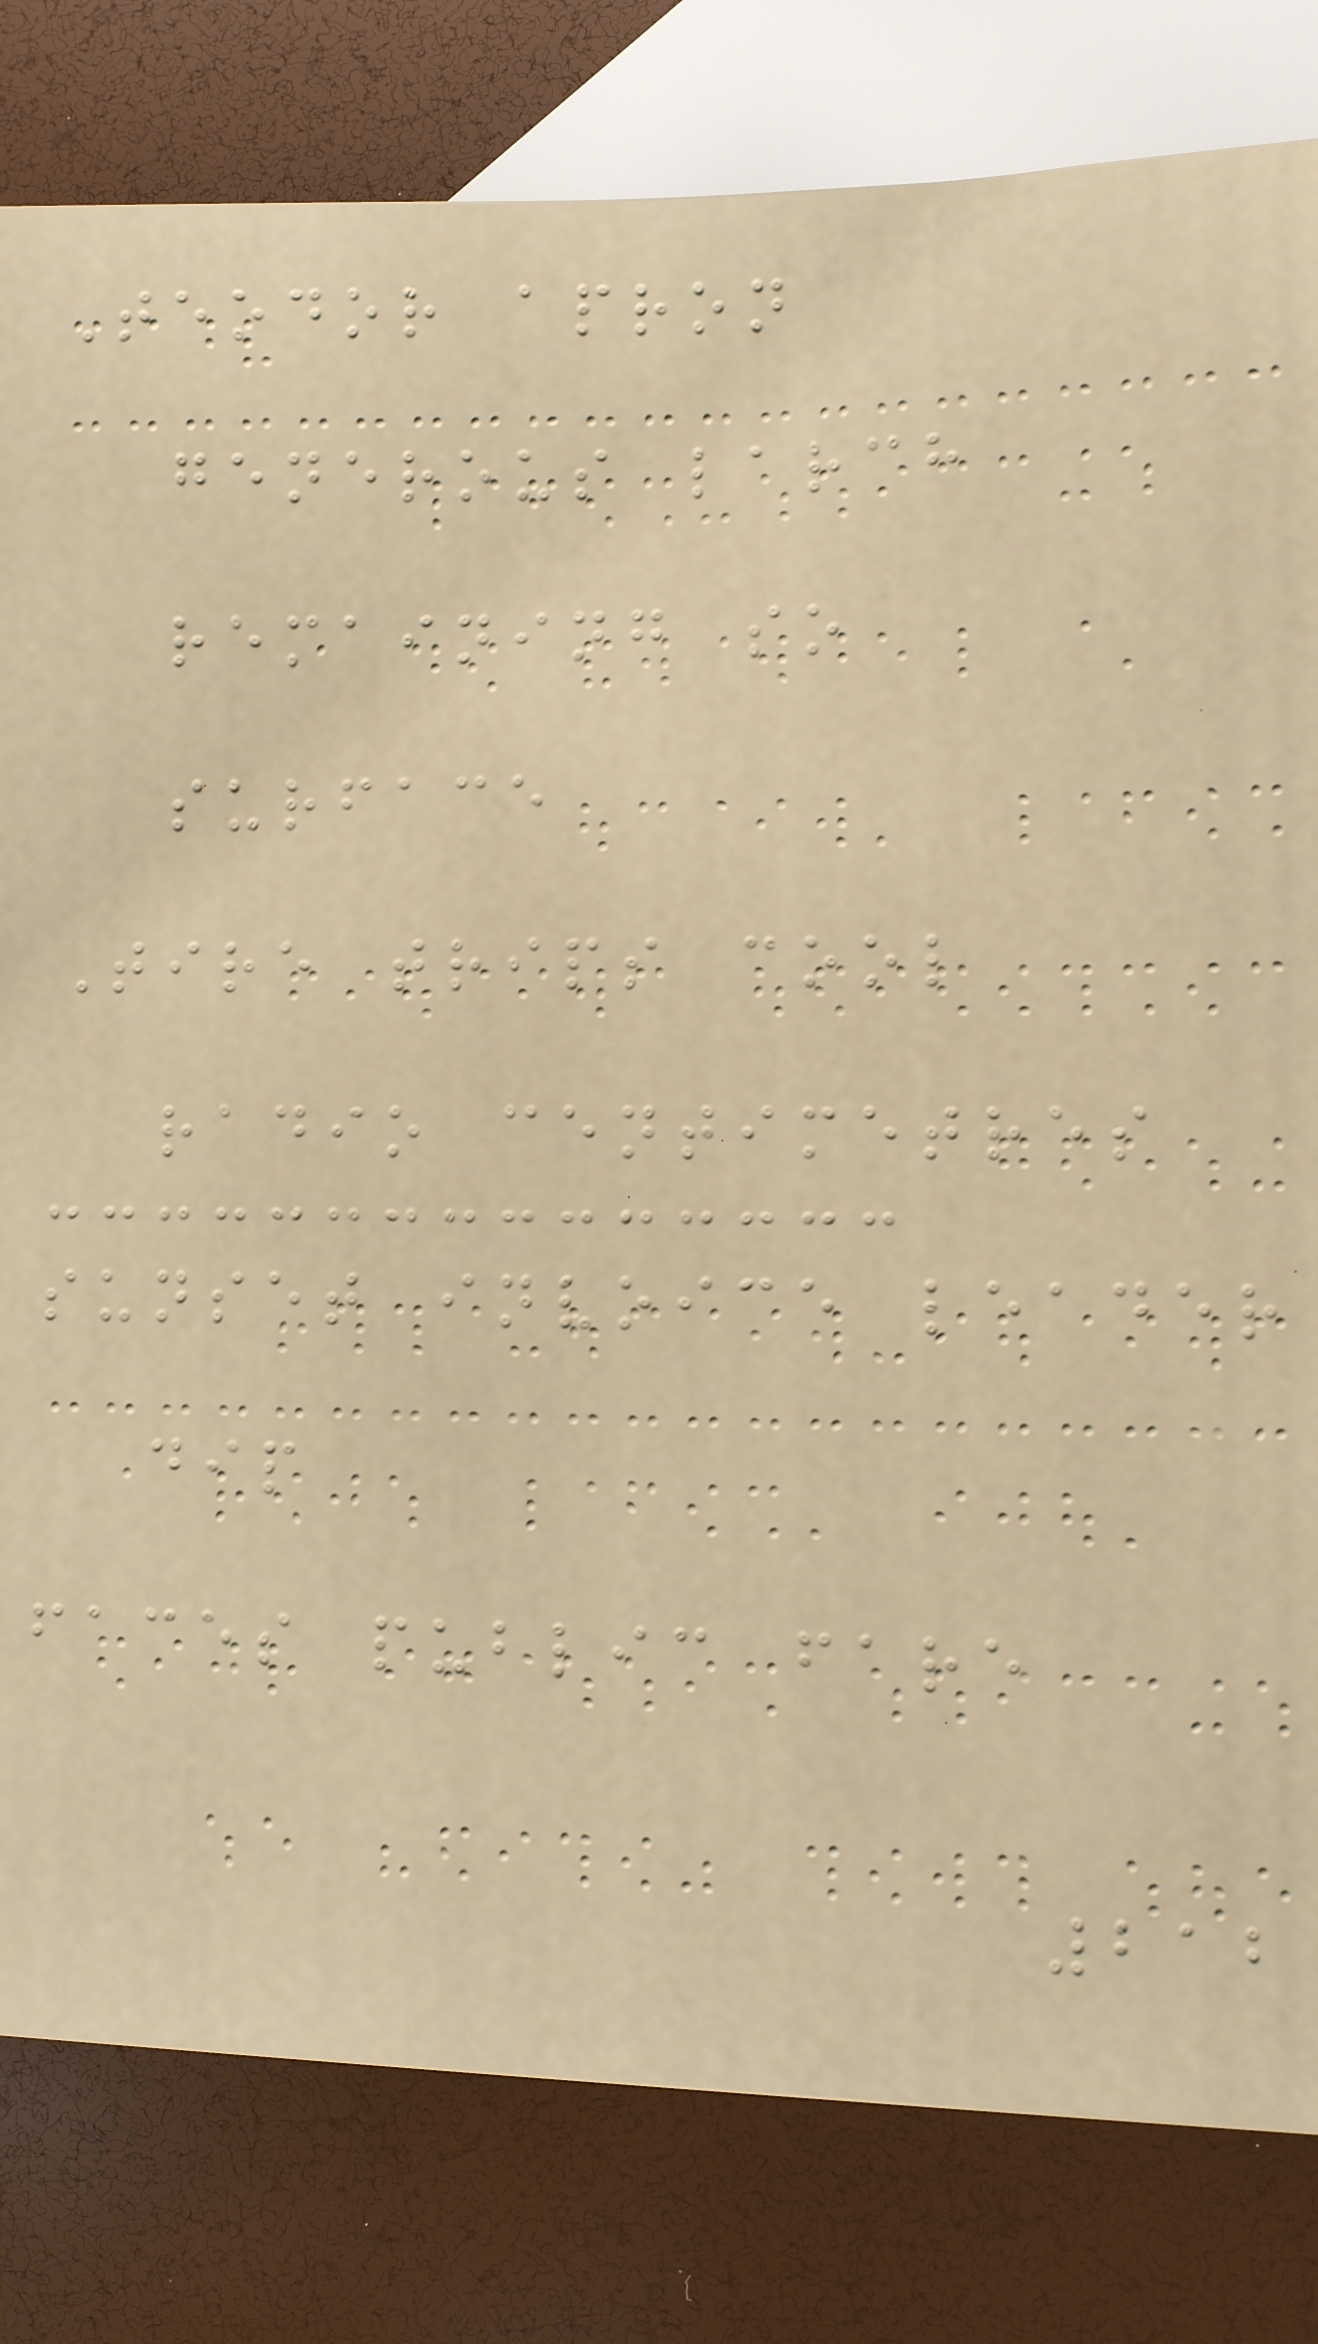Teodor apron
generous larch
remaining so
surface
Tire trips cool
radio centimetres
sunset invoice leader
dip
faces public fare
212
